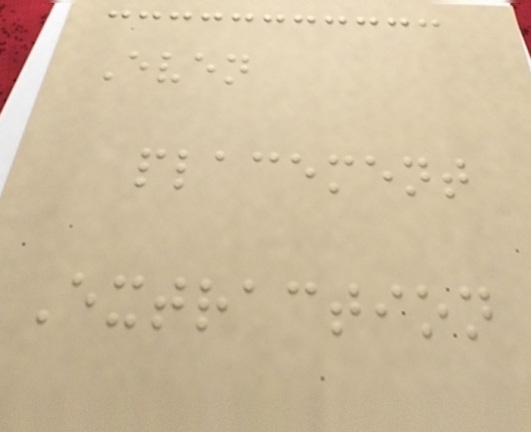Even
placement
Extraction
